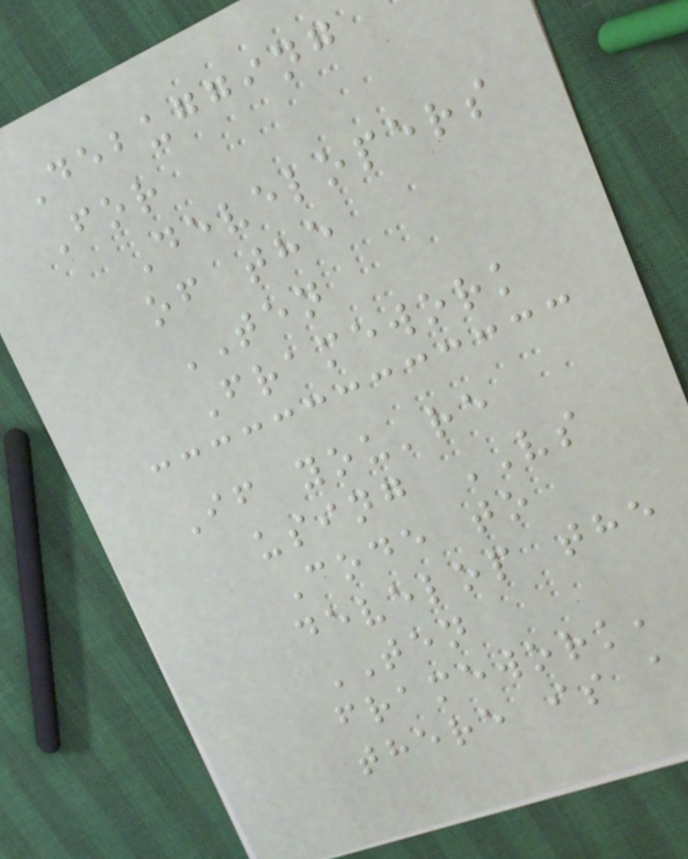Debugging
For
Developers
of the
TEN
Framework
If you're
using VS
Code to
develop the
TEN
framework,
there is a
